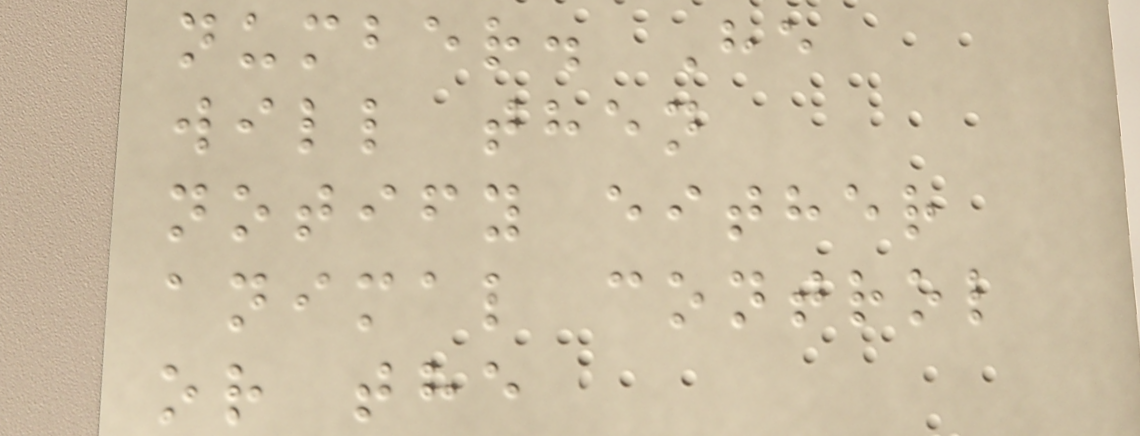number. He
will then
notify either
animal control
or the
